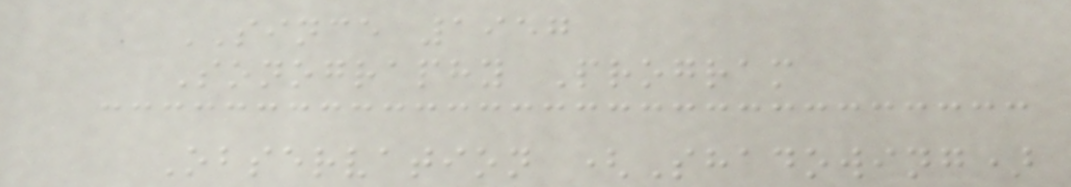SINCE 1957
Sonography Program
Observation (Shadowing)
